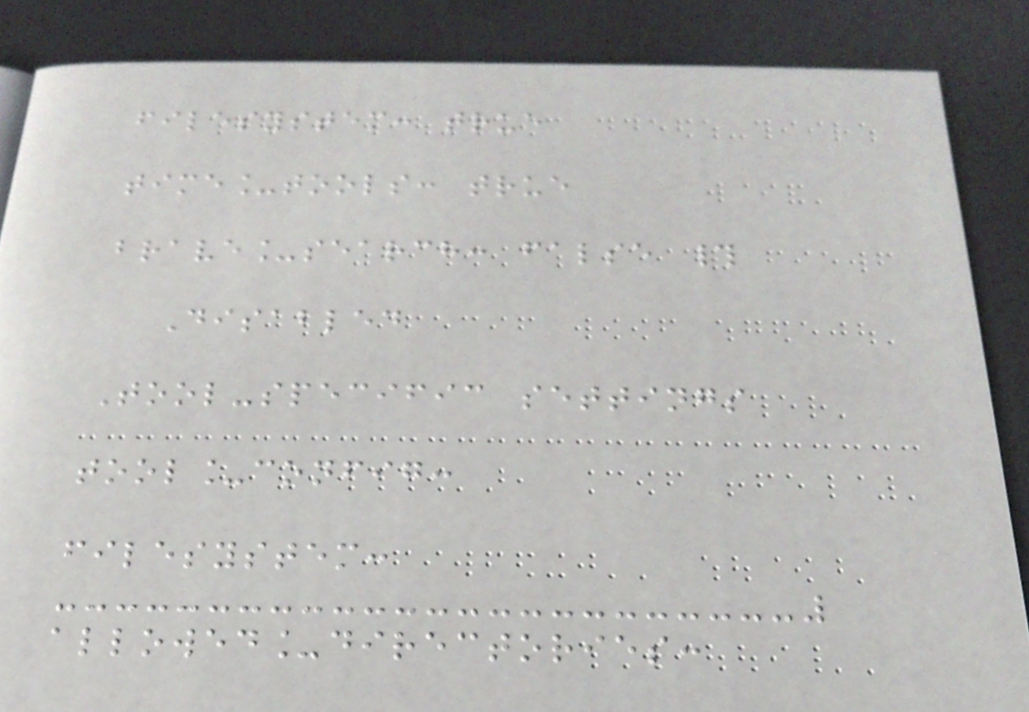filesystem: true
time_tools: true
brave_search: false #
Disabled
Tool-specific settings
tool_config:
filesystem:
allowed_directories:
